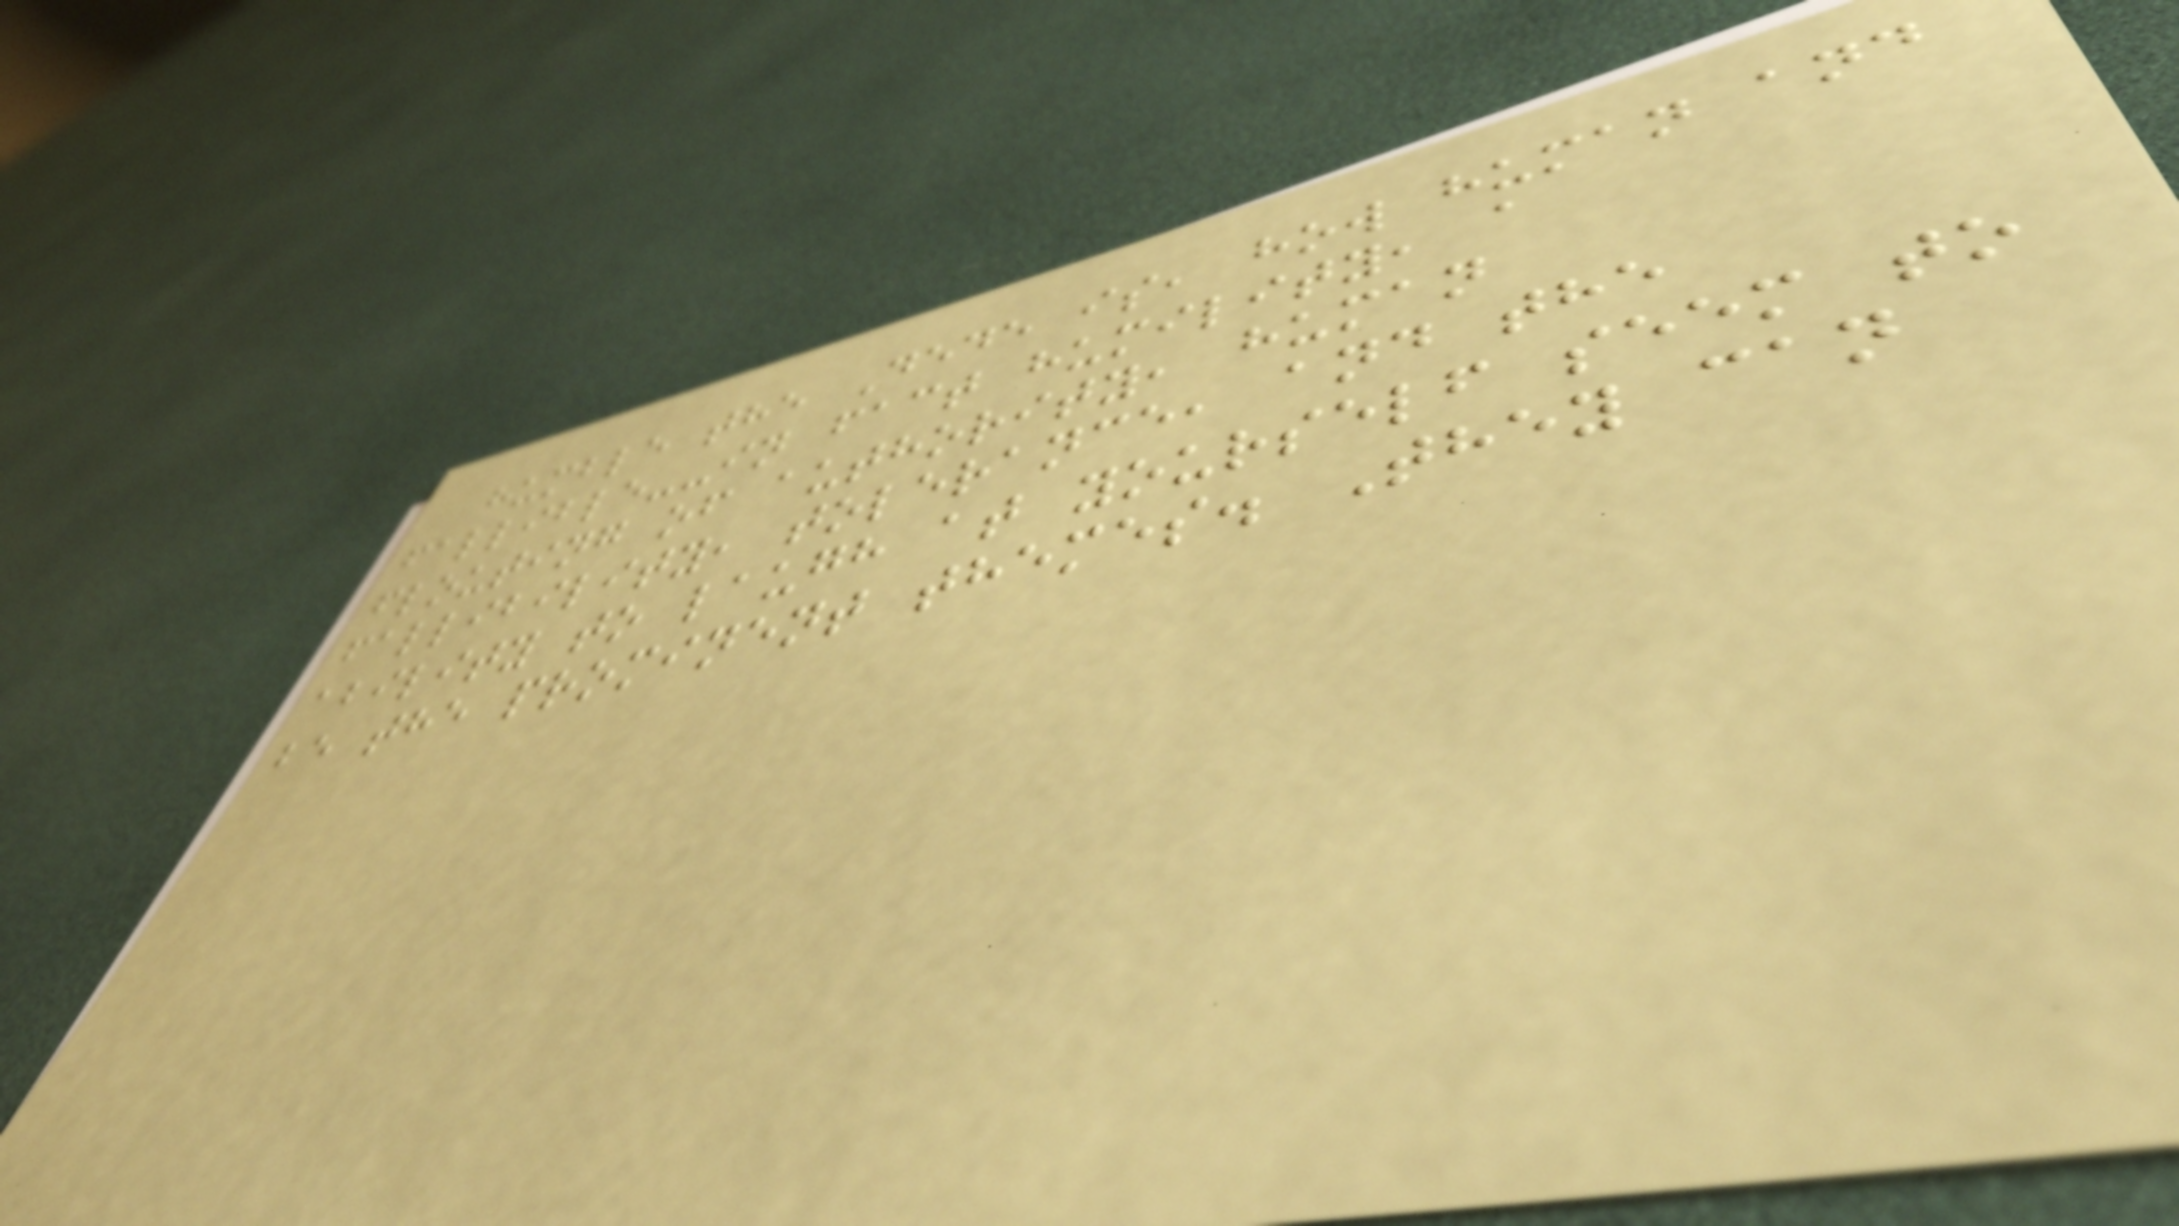humble the Dede is, how human and
fallible--in fact humility, a
flouting of authority, human
fallibility, tolerance, and the
ability to laugh at yourself seem to
be the prominent themes. They can
